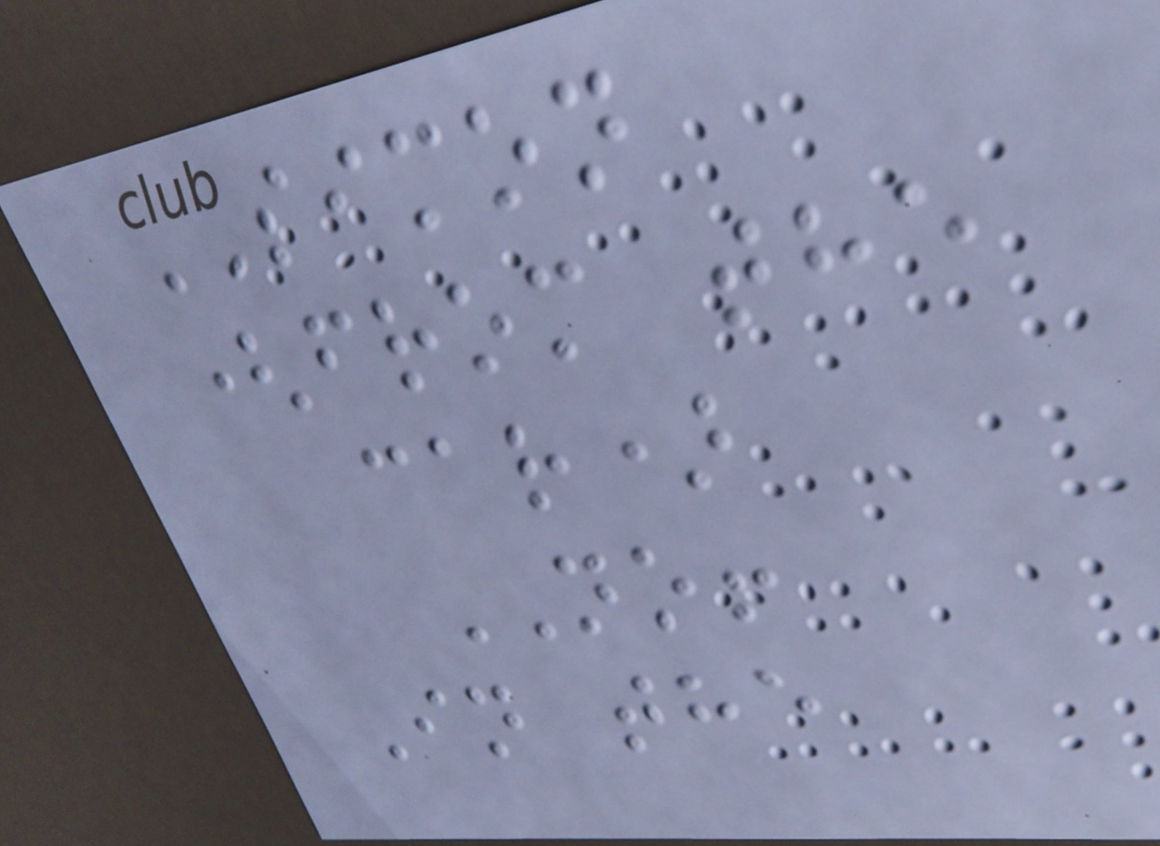SIMON
(from the
car)
NO!
In the
